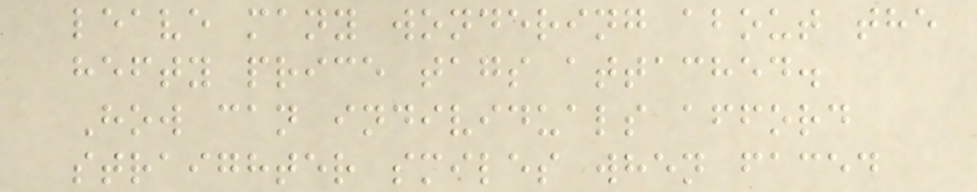leave many wondering about the
hefty price tags attached.
How can individuals afford
straighter smiles when faced
